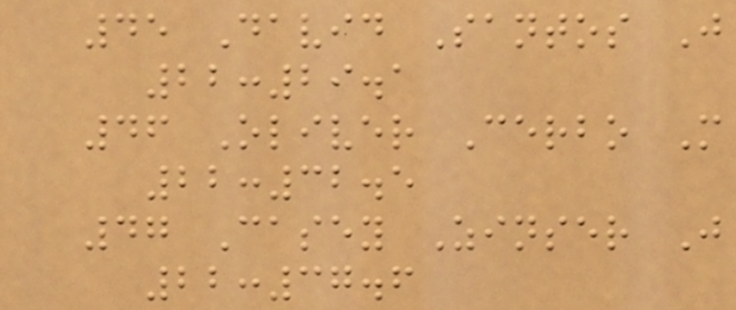45 David Santos J
22:29.1
46 Oliver Cerbo M
22:32.5
47 Casey Zinser J
22:37.6
